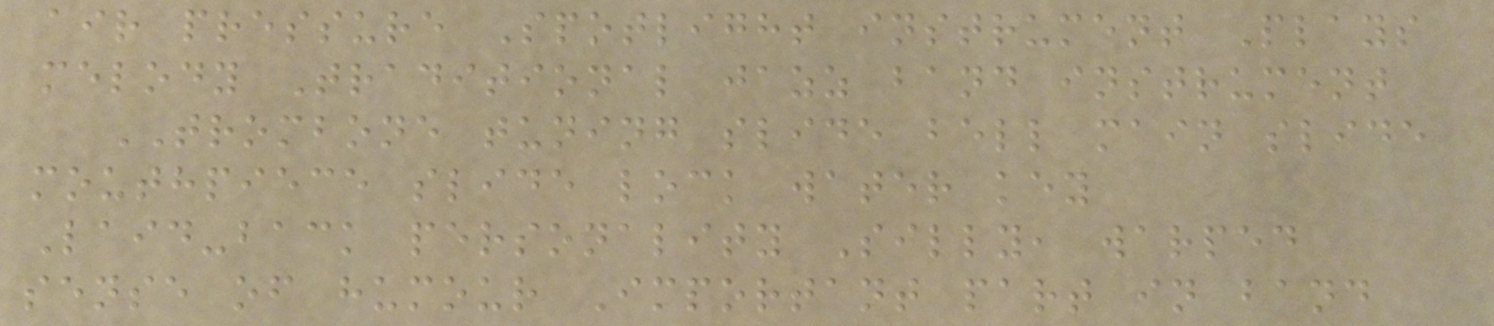air pressure Spotlight instrument Plays
melody Traditional jazz band instrument
TROMBONE tuning slide bell main slide
mouthpiece slide lock water key
Laid-back personality Silly, warped
sense of humour Important part in band
